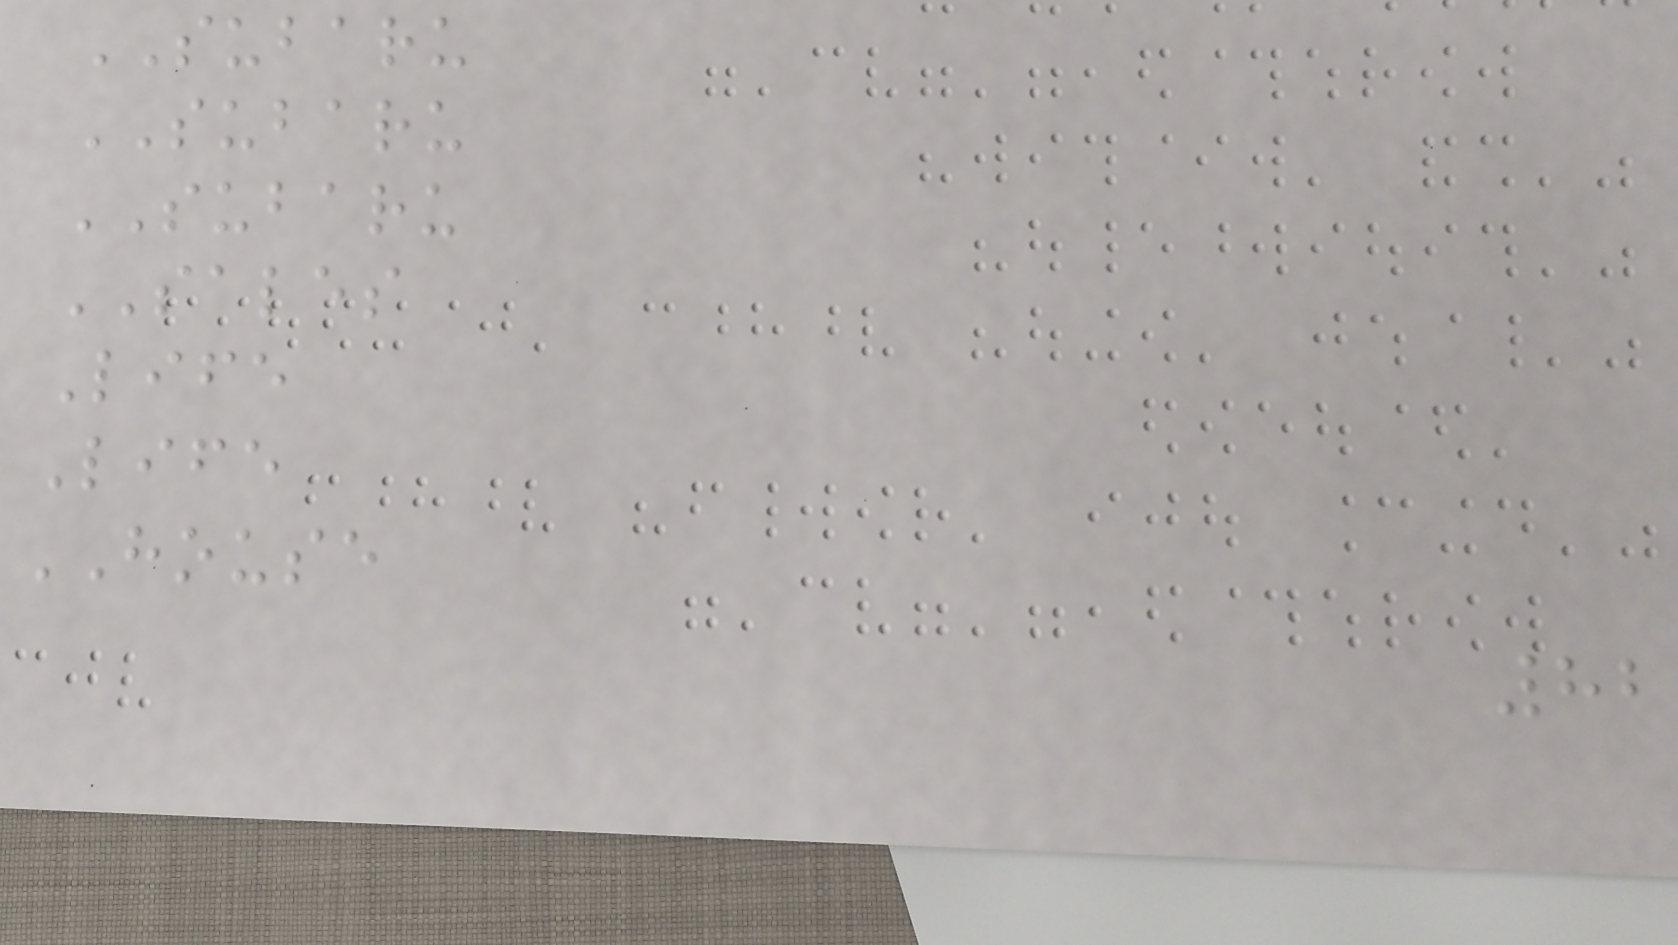SUBARU
SUBARU
SUBARU
SALES
Life
Life
HOUSE
82
